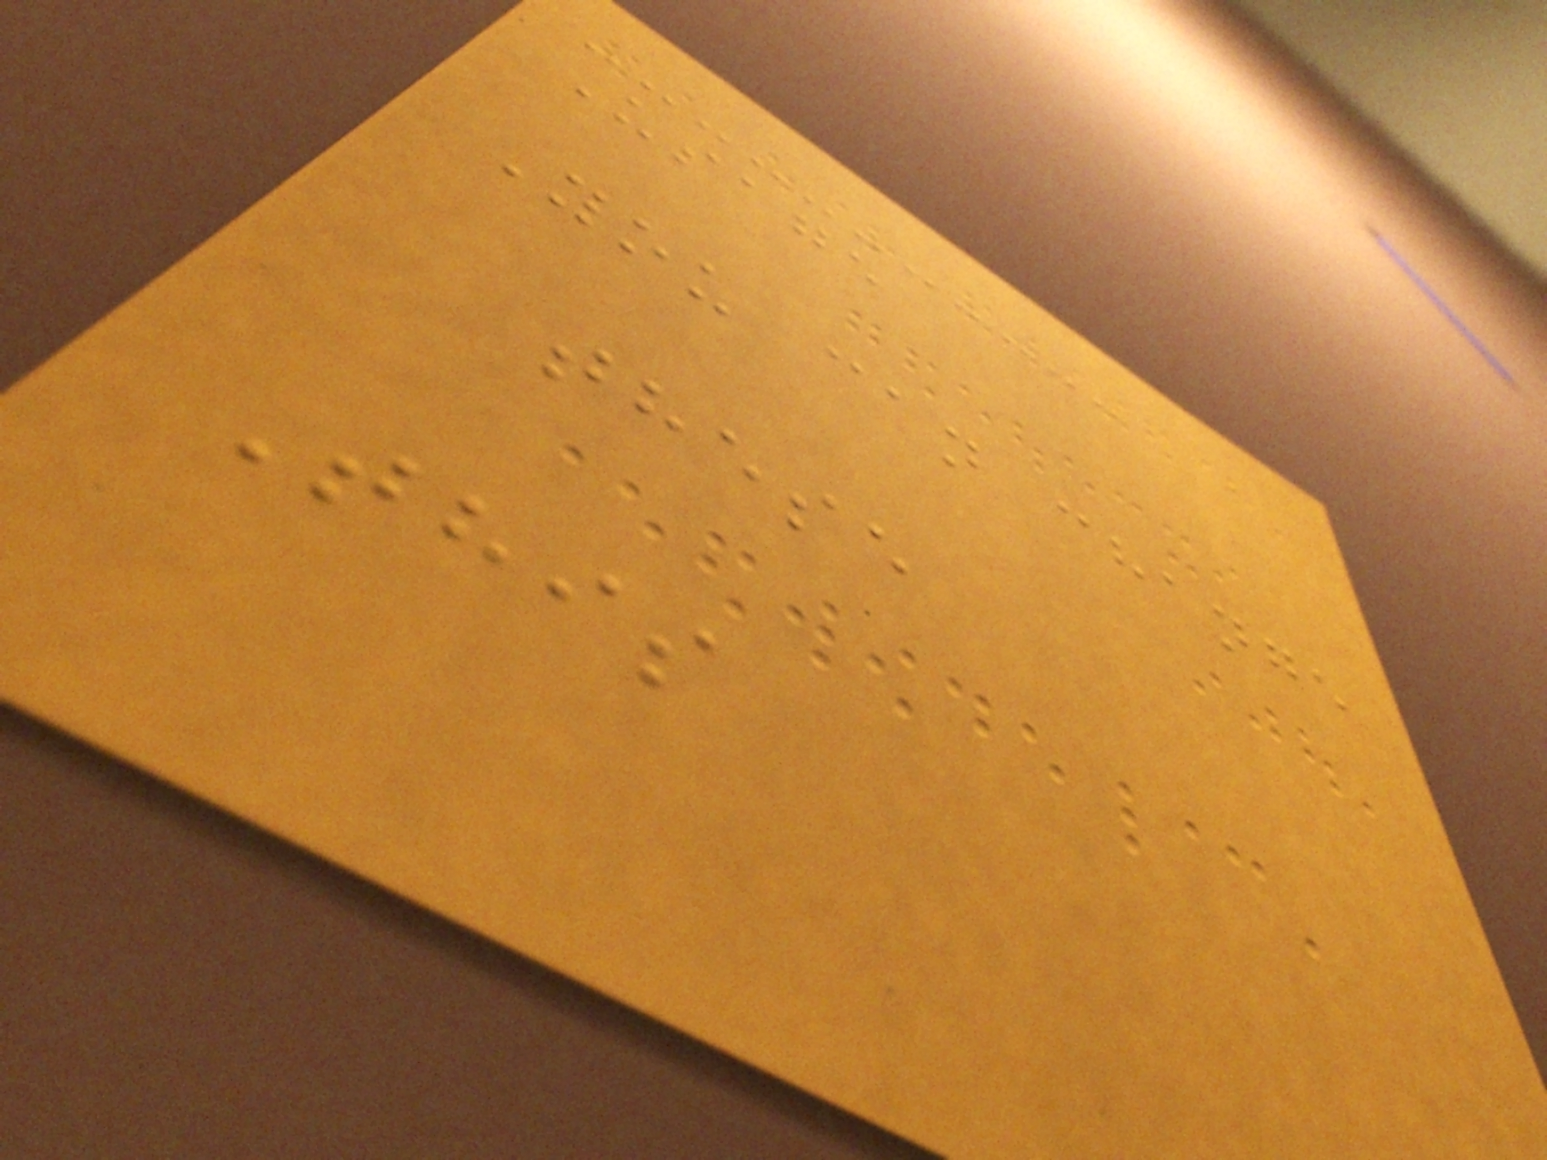Usage
You can change
these
This
